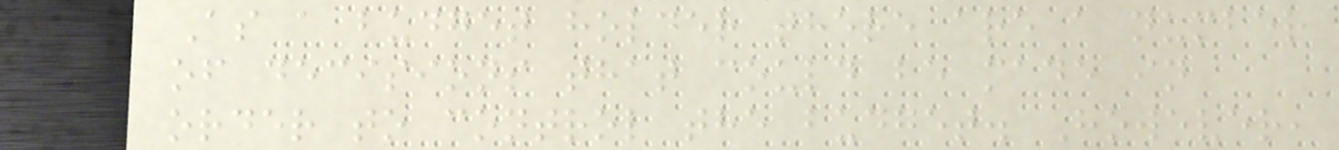As a budget holder there are a number
of decisions that could be made in
order to control the budget. However,
